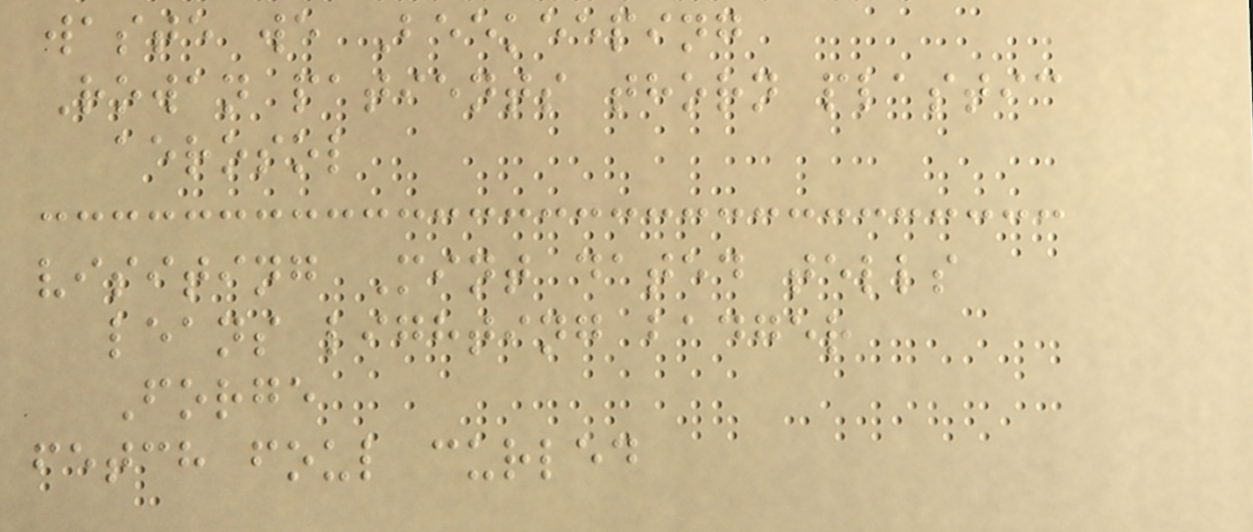waste we Beekeeping
Rowan patients thorn plastic
aerosol
visiting Mint dated tells
leans lighting badger
Forge
fetch foul curled
